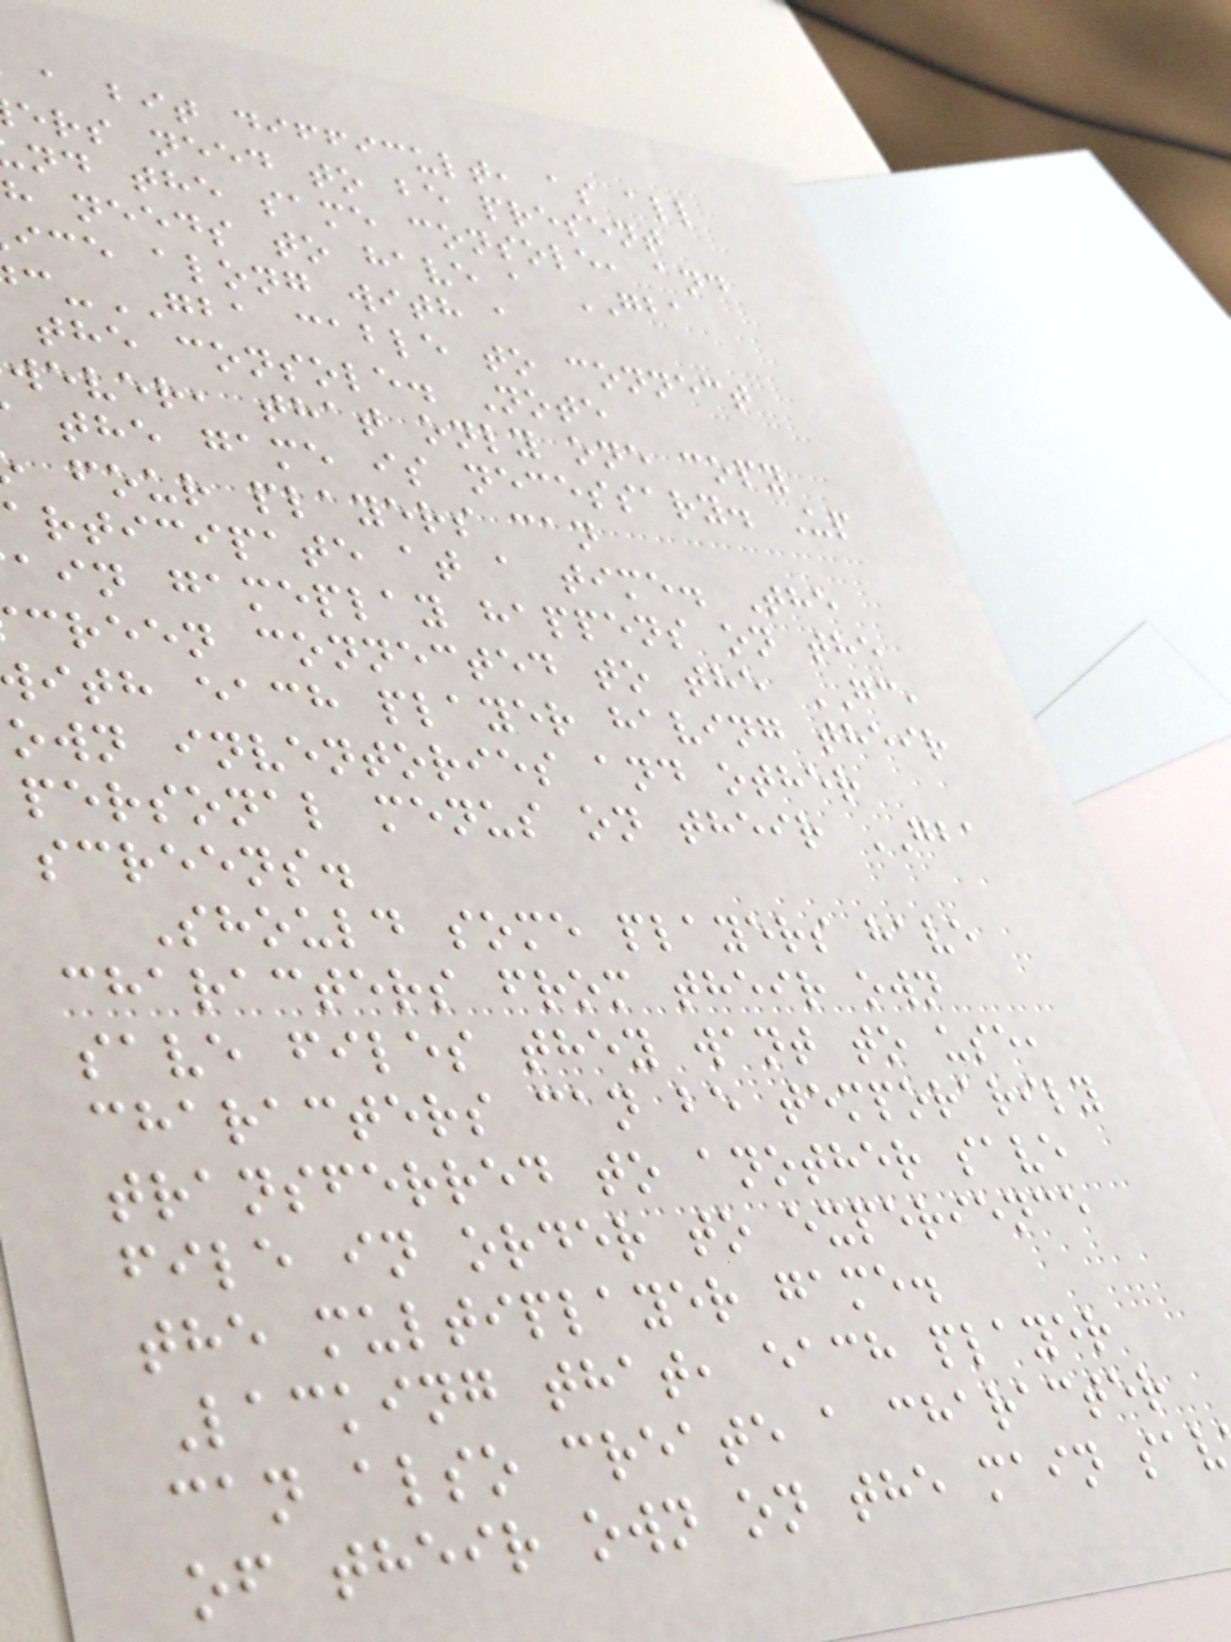a bit difficult, as all
ers need to be present
nd the same console, and
h needs to have a GBA
ice along with a
-GBA cable to connect
the console. Note
wever, that only one copy
the game is necessary. Up
four players can
articipate at a time. The
ain gameplay happens on the
creen connected to the GC,
ith each player having their
own inventories and other
personal menus on their GBA
screens.
Should some players have
characters from their own
save files they want to use,
characters can be temporarily
transferred to another save
file in order to experience
the multiplayer game.
Lacking that, each player
can also create a character
of their own on the main sav
